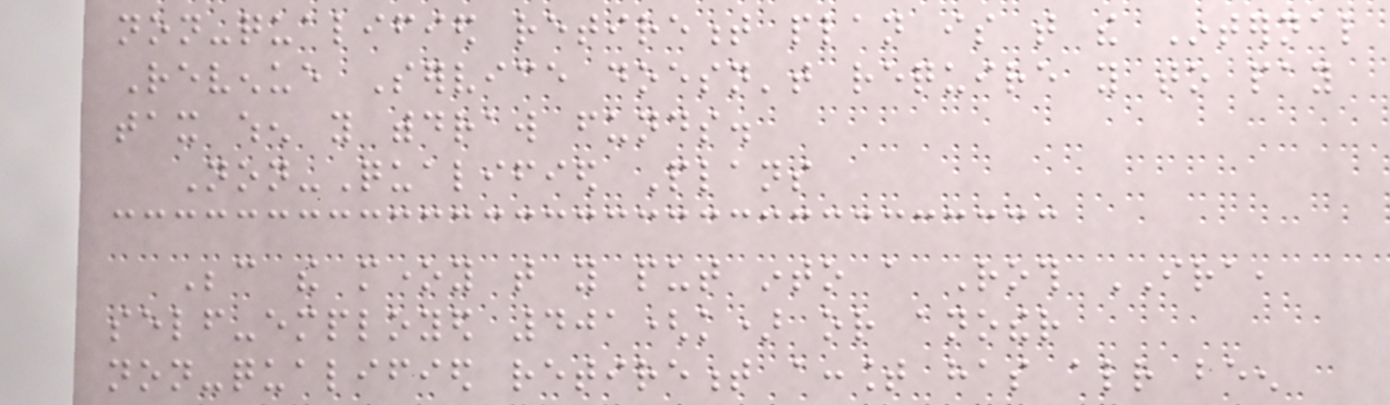non-qualified retirement plan is that the Internal
Revenue Service doesn't require you to pay
tax when you withdraw funds.
Non-Qualified Plans
Because the money that you put into a Roth IRA,
self-employed 401(k) or another
non-qualified retirement account has already been
